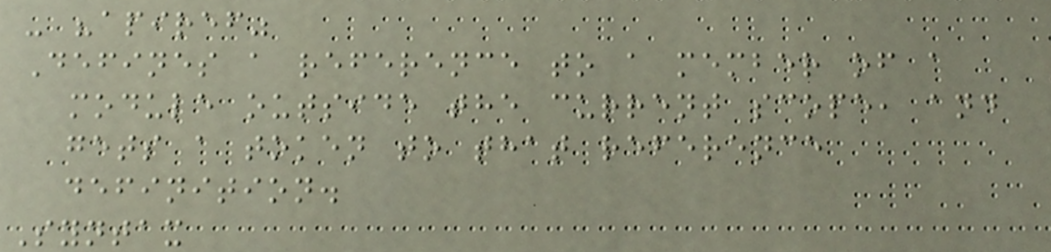- "apiref"
Defines a reference to a member of a
module outside the current scope, and
gets a token to that reference
definition.
Syntax
